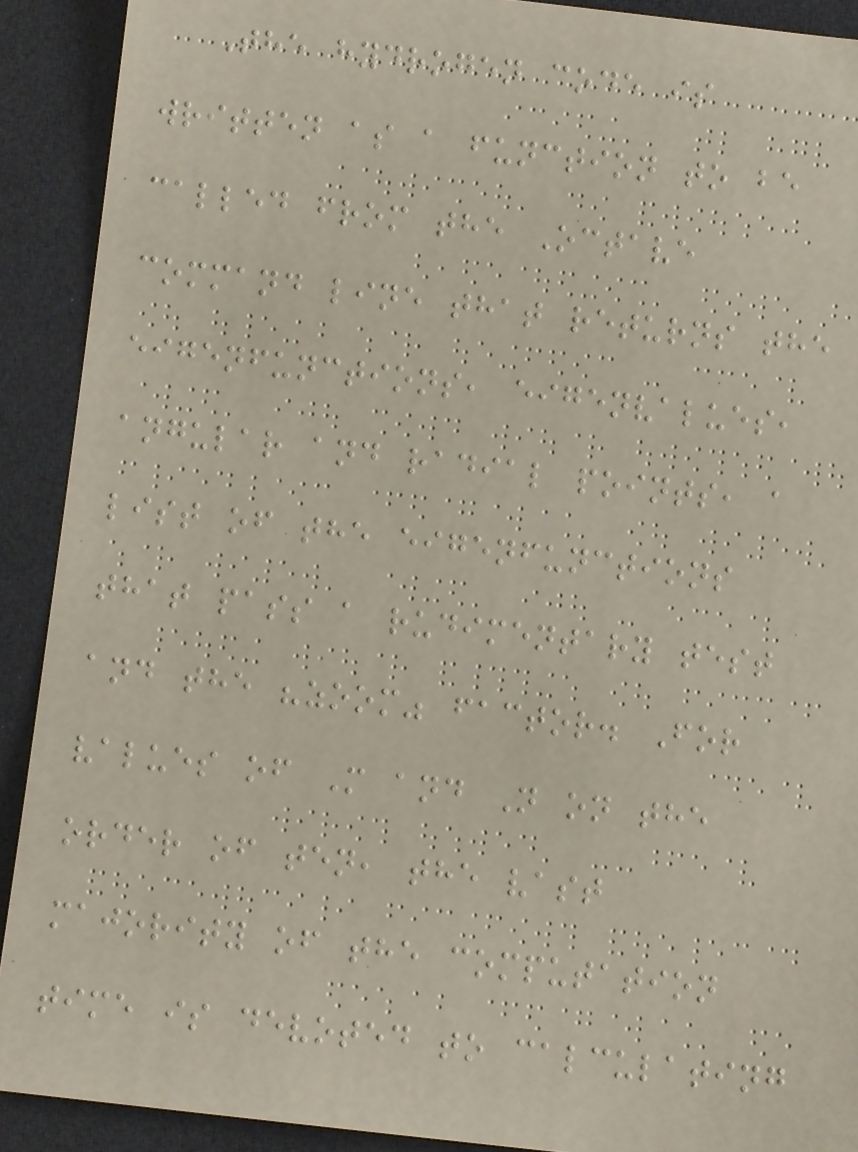The hydrogen code is
written as a function to be
called from the Octave
command line that returns the
eigenfunctions, eigenvalues,
angular and radial points, a
list of the eigenfunctions
that pass a rudimentary test
and the "zoom" factor. For
values of M and N on the
order of ten, the vast
majority of the computation
time is devoted to calculating
